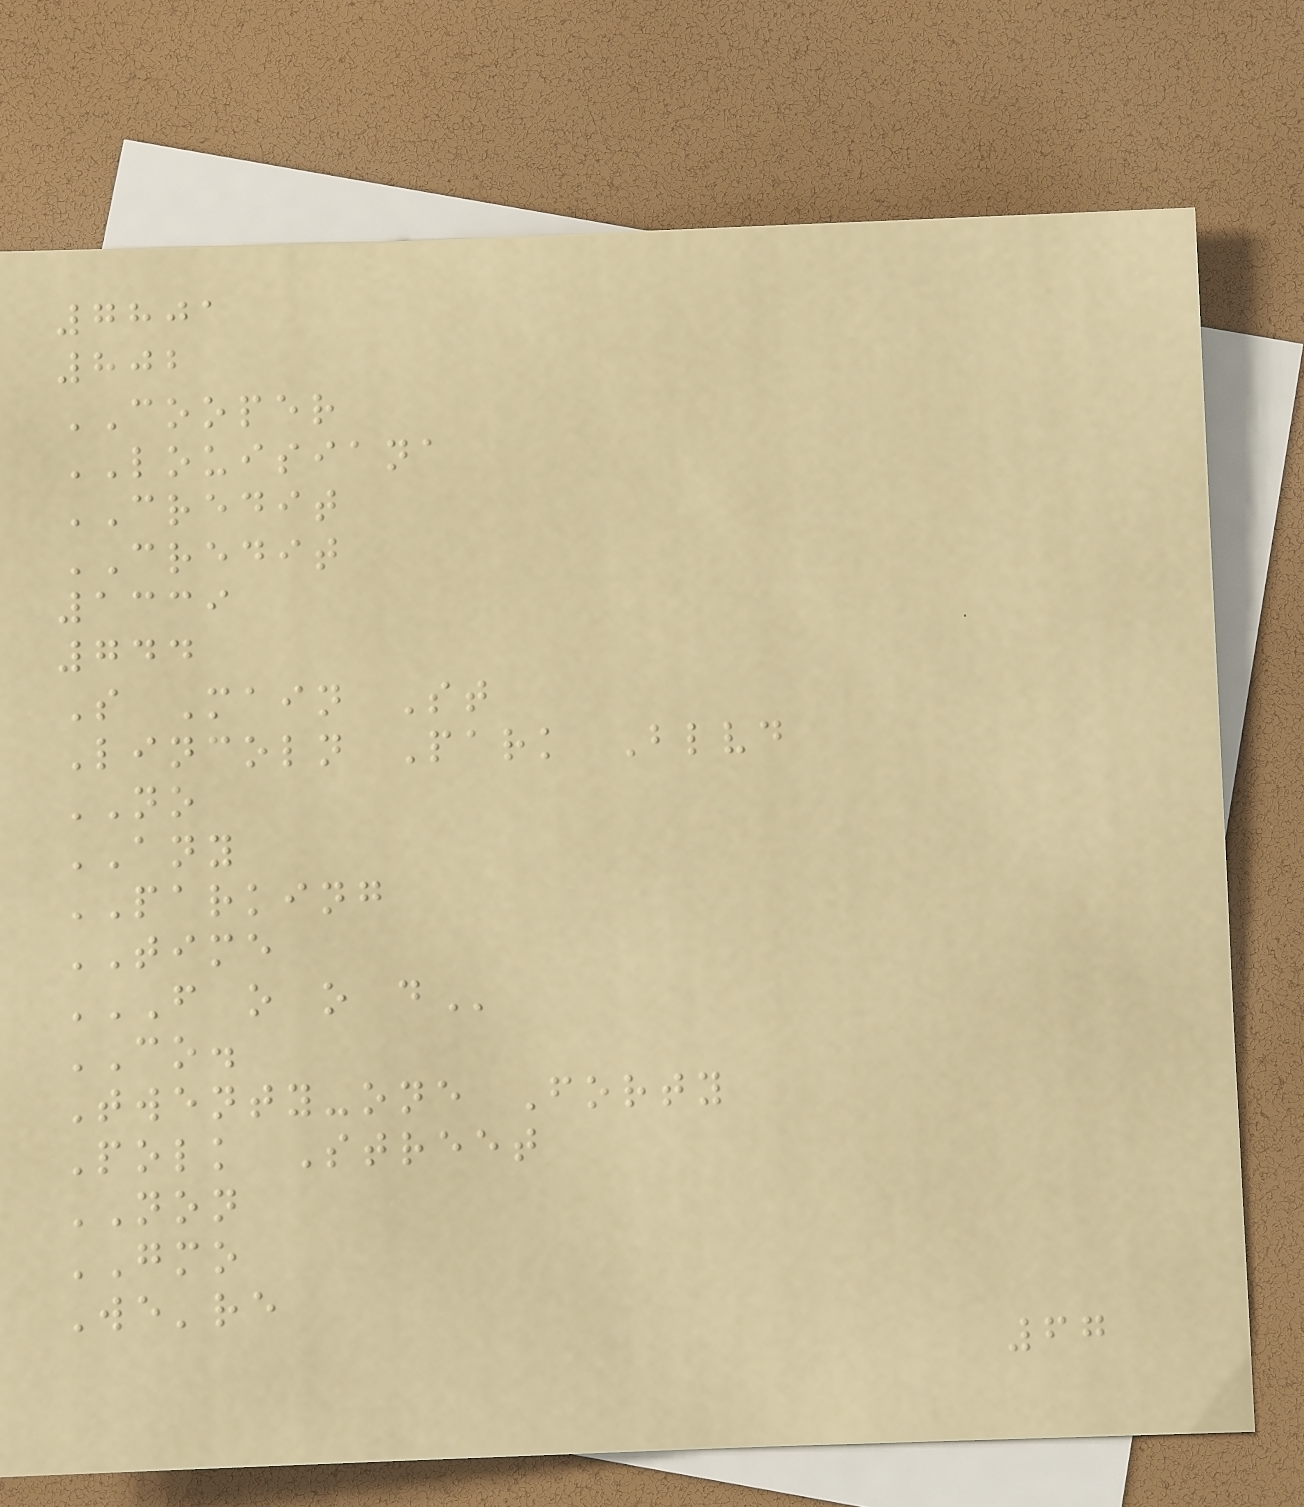7801
802
COOPER
LOUISIANA
CREDIT
CREDIT
1339
744
S Main St
Lincoln Park Blvd
NO
ANY
PARKING
TIME
F O O D
CO.
Twenty-one Forty
Polk Street
NON
GMO
We're
67
